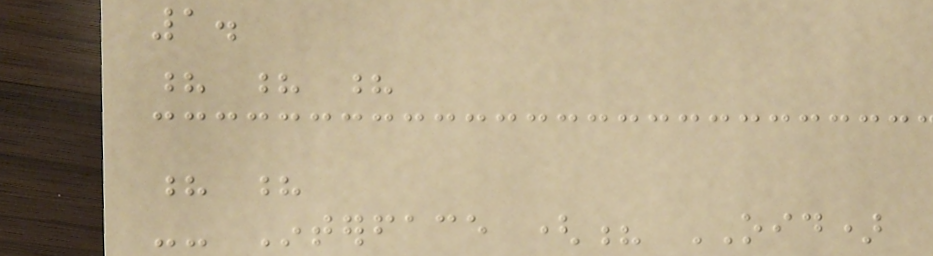1.
? ? ?
? ?
-- Interface (? OID)
